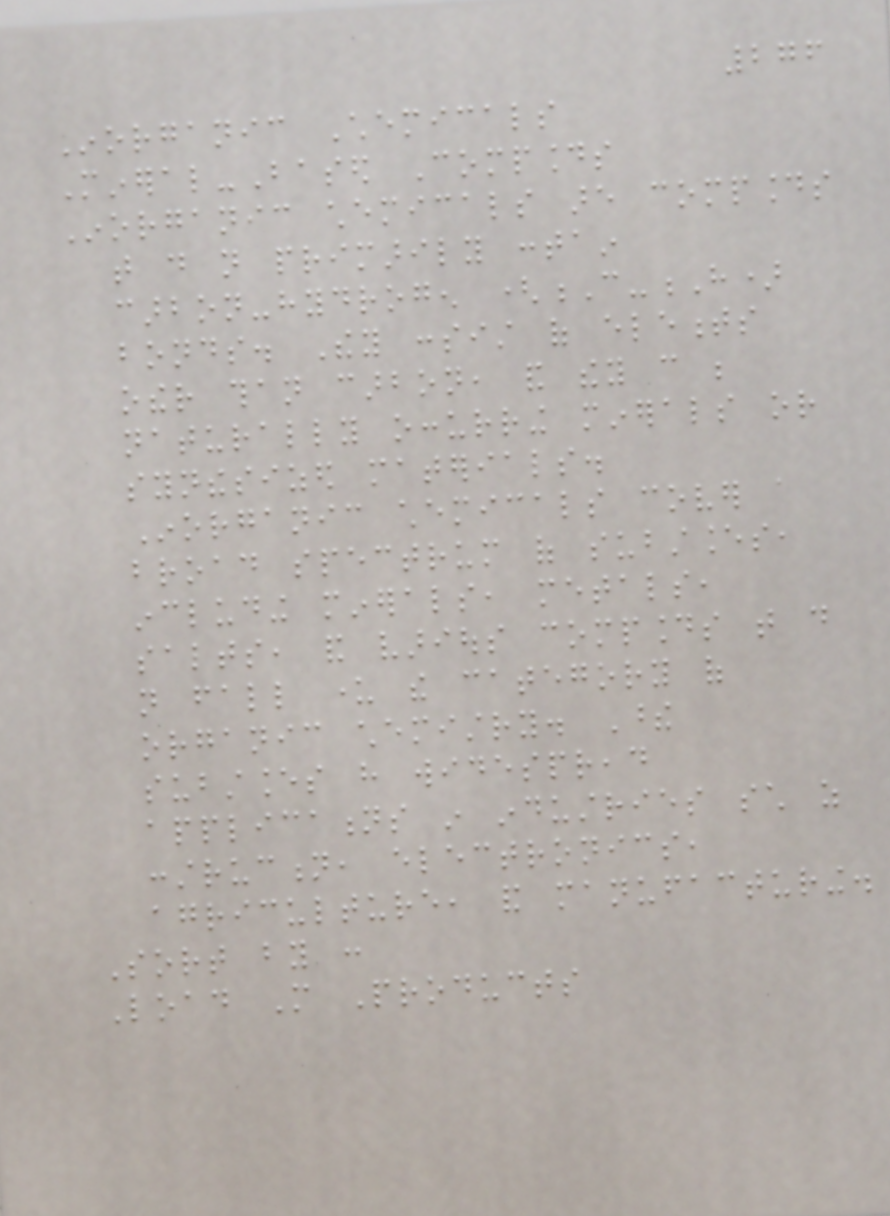276
Inorganic Chemicals
Mineral-Based Compounds
Inorganic chemicals are compounds
that do not primarily contain
carbon-hydrogen (C-H)
bonds. They consist of elements
other than carbon, and they can be
naturally occurring minerals or
synthesized materials.
Inorganic chemicals cover a
broad spectrum of substances,
including minerals, metals,
salts, and various compounds that do
not fall under the category of
organic chemistry. These
substances have widespread
applications in industries such as
construction, electronics,
agriculture, and manufacturing.
Sort by :
Load More Products
